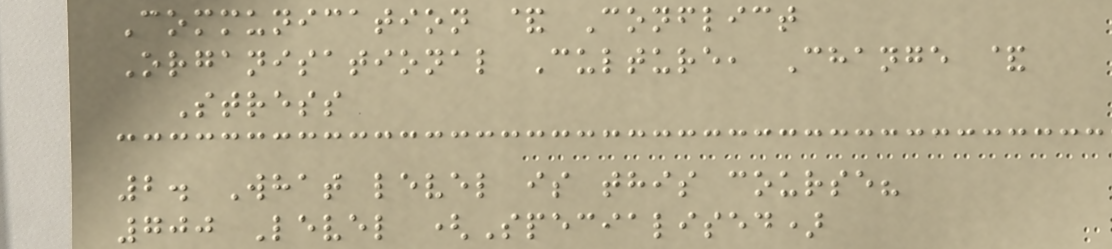Communication & Conflict
Organisational Culture, Change &
Stress
2. What level is this course?
700 Level (Specialised)
